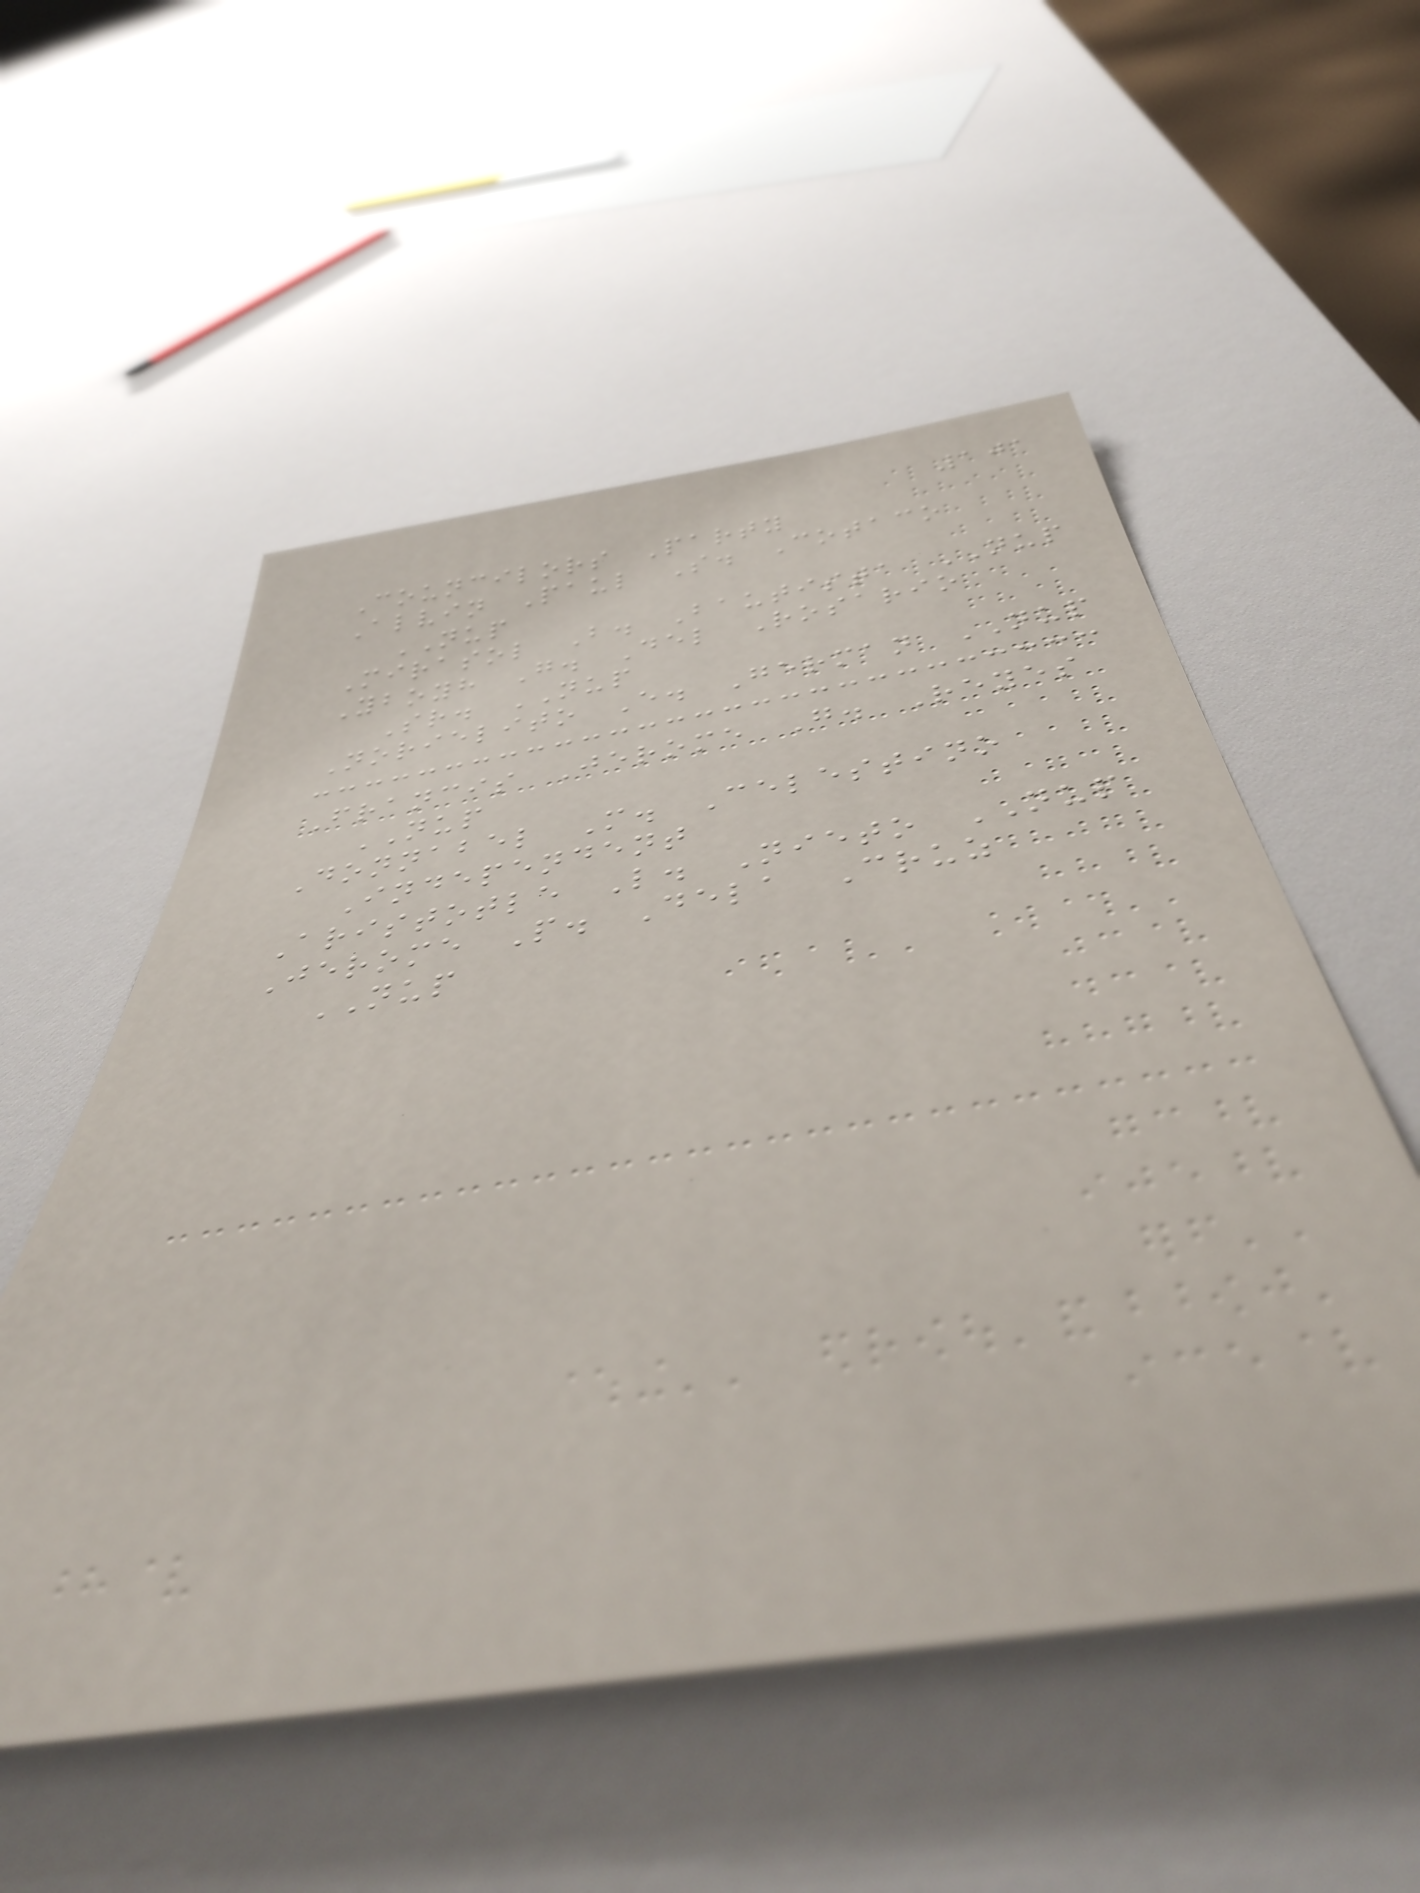101
Councilors Party
Alvin Paul S. Cotaco
NUP
Mirasol B. Bautista NUP
Yboyh G. Del Rosario
Sr. NUP
Norielito E. German NUP
Francis Jerome G. Reyes
NUP
Donnabel M. Celestino
Independent
Aristotle L. Nieto NUP
Jerome P. Dela Cruz
NUP
